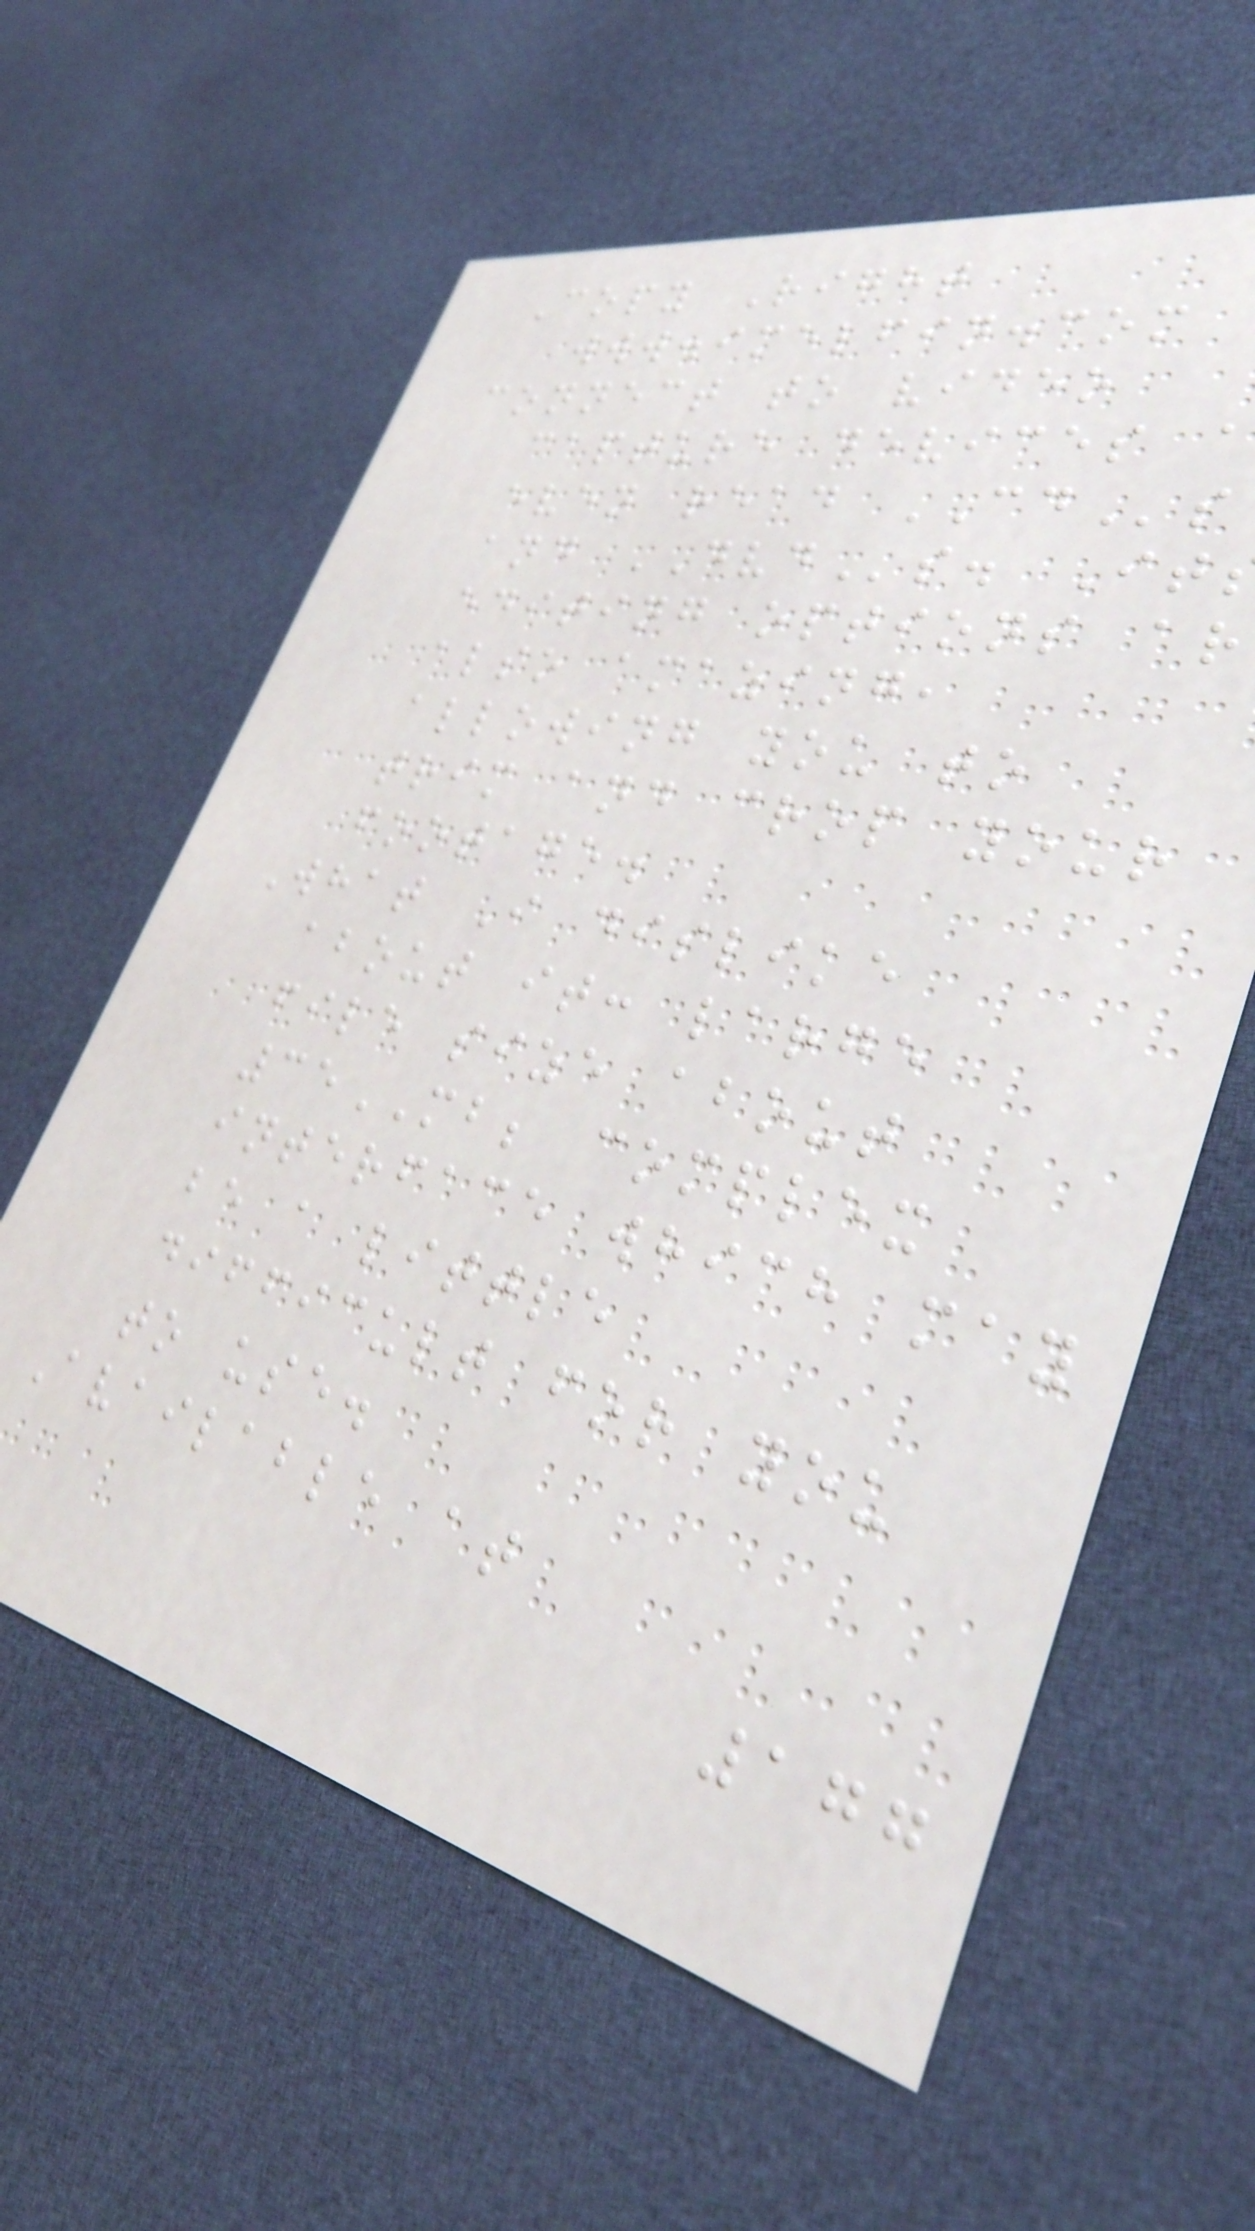Copy Right
www.imelfin.com
connect to video
capture devices a
even read CDs
and DVDs. It
editing options ar
also amazing,
allowing you to
trim and crop your
footage.
What I dislike
about it: large
file size about
35MB; complex
interface which may
be a little
difficult for you
to use.
Available at
177
